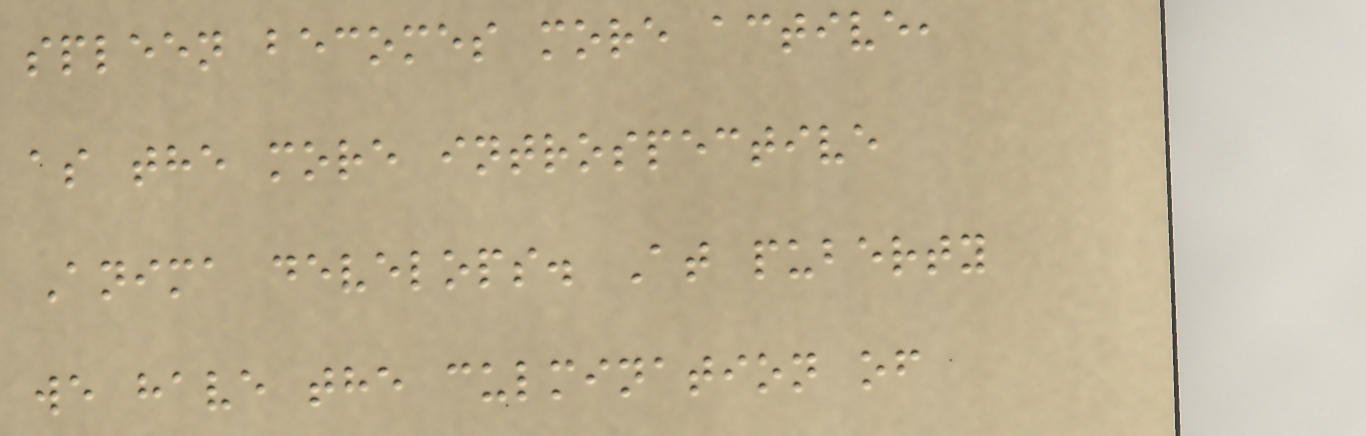spleen becomes more active,
as the more introspective
Anima develops. At puberty
we have the culmination of
